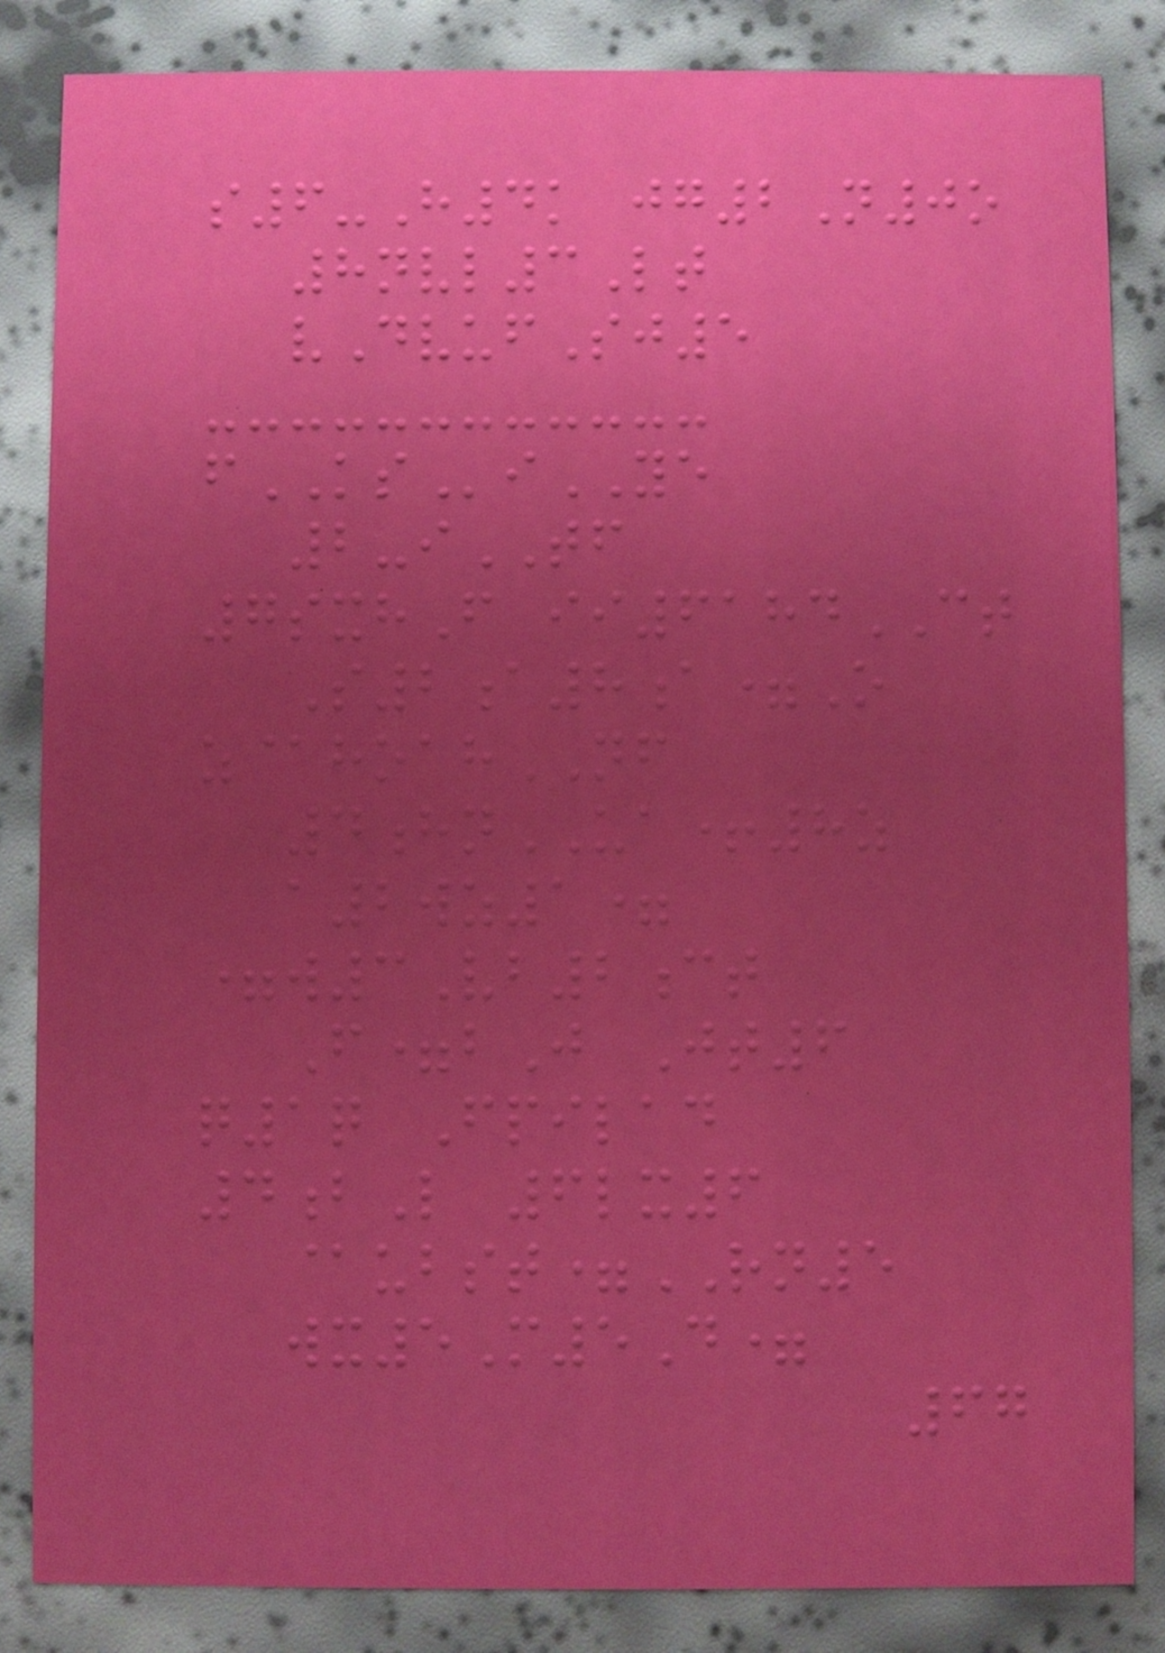s6-H4k jg2N0o
8nvl3Lt
vDvufSj5
fKSiYE
2-iTF
7sxhF ii6184CT
S2a8a=O
z@hoahNF
4hnUA+8z
a2wz1=
=w3Vb2ct
F=bJ Jt6
q1q Fpilad
4bL 6lx6
@ubst=RN5
wx5M5D=
67
